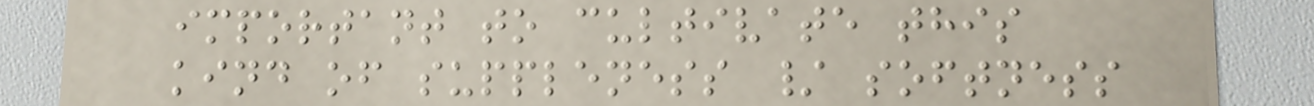important to cultivate this
kind of suppleness / softness
